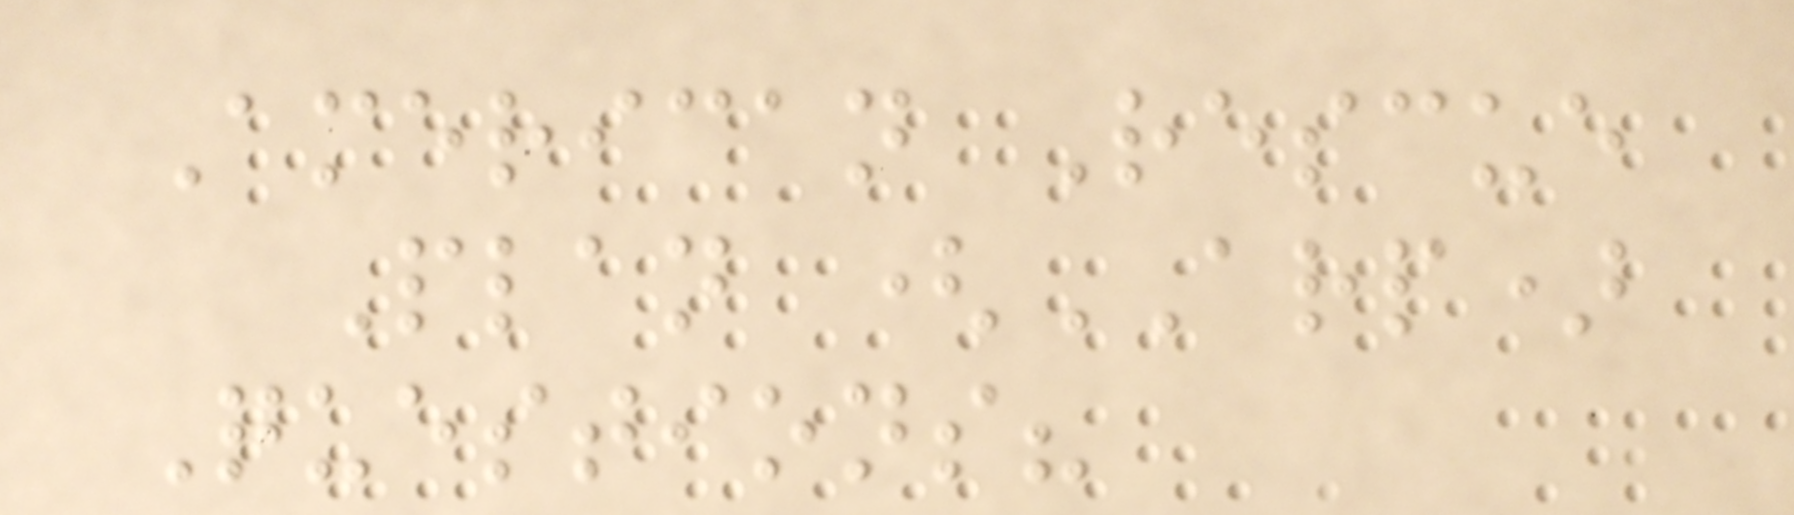American Rescue
Plan (ARP)
Questions?
